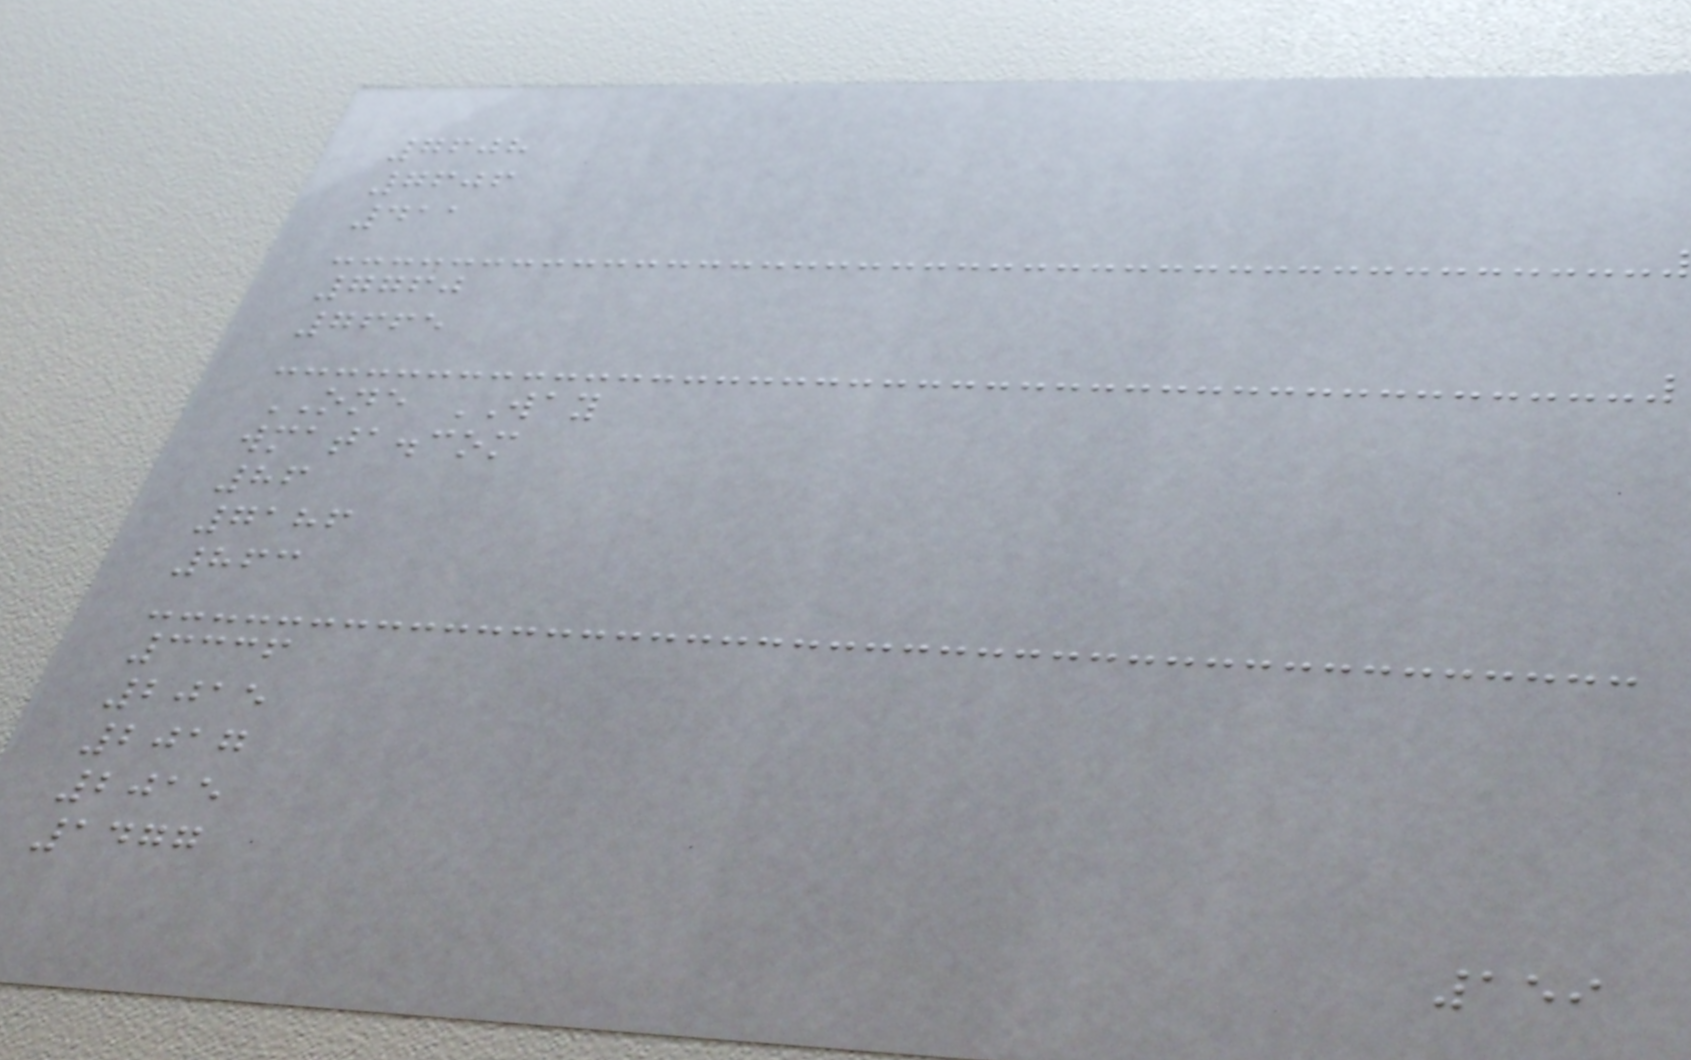7608
7606
411
7760
7665
ONE WAY
wmata.com
86
7186
863
3336
2015
2017
2015
1477
159
